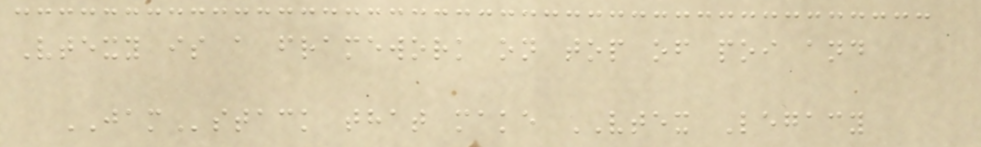Vtexy is a framework on top of poi and
JAMstack that make VTEX Legacy
